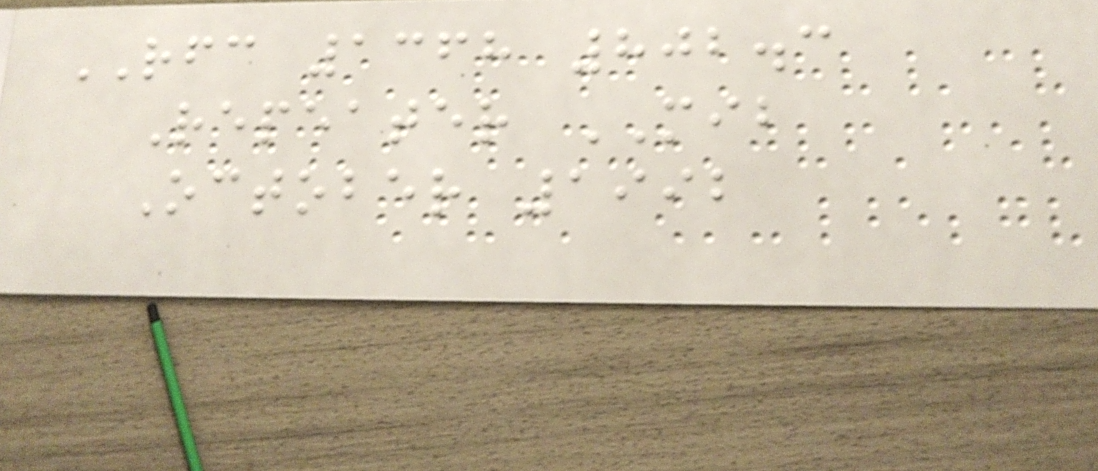RFC 1368 802.3
Repeater MIB
October 1992
